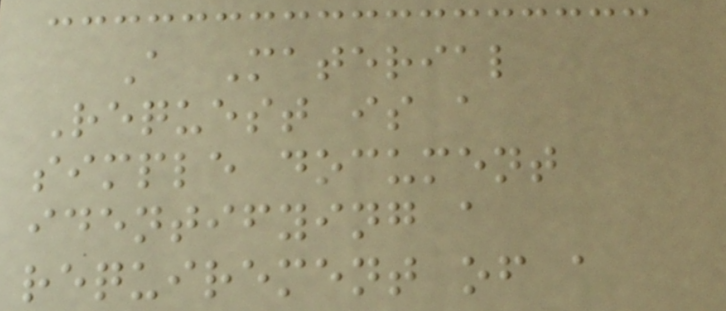A Material
Request is a
simple document
identifying a
requirement of a
